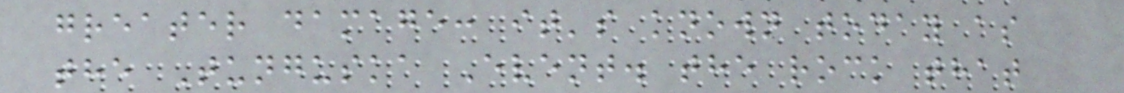greater damage: it's known today as
the Tunguska Event. the rock that
